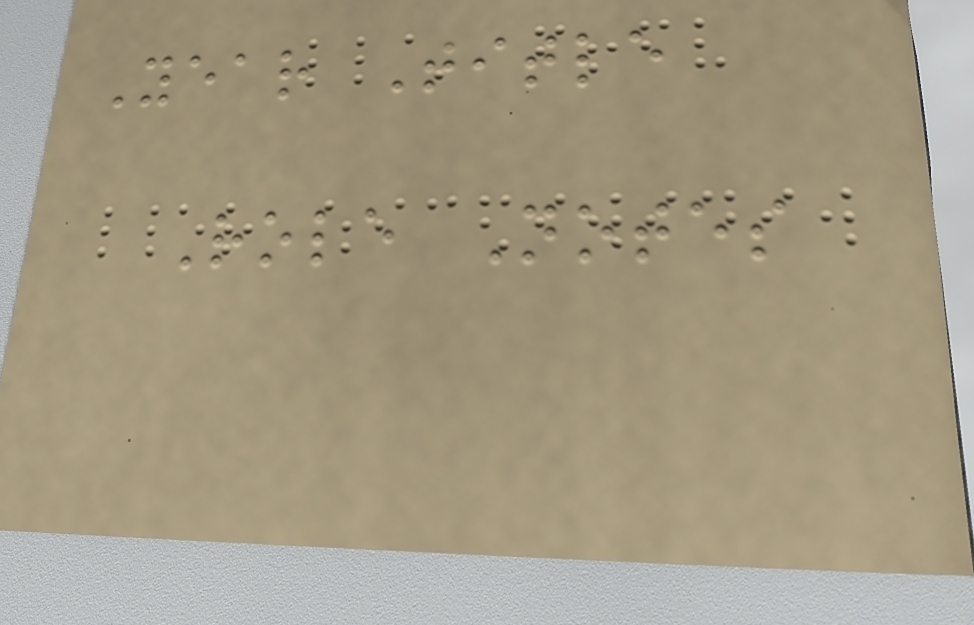Year Title
Role Notes
